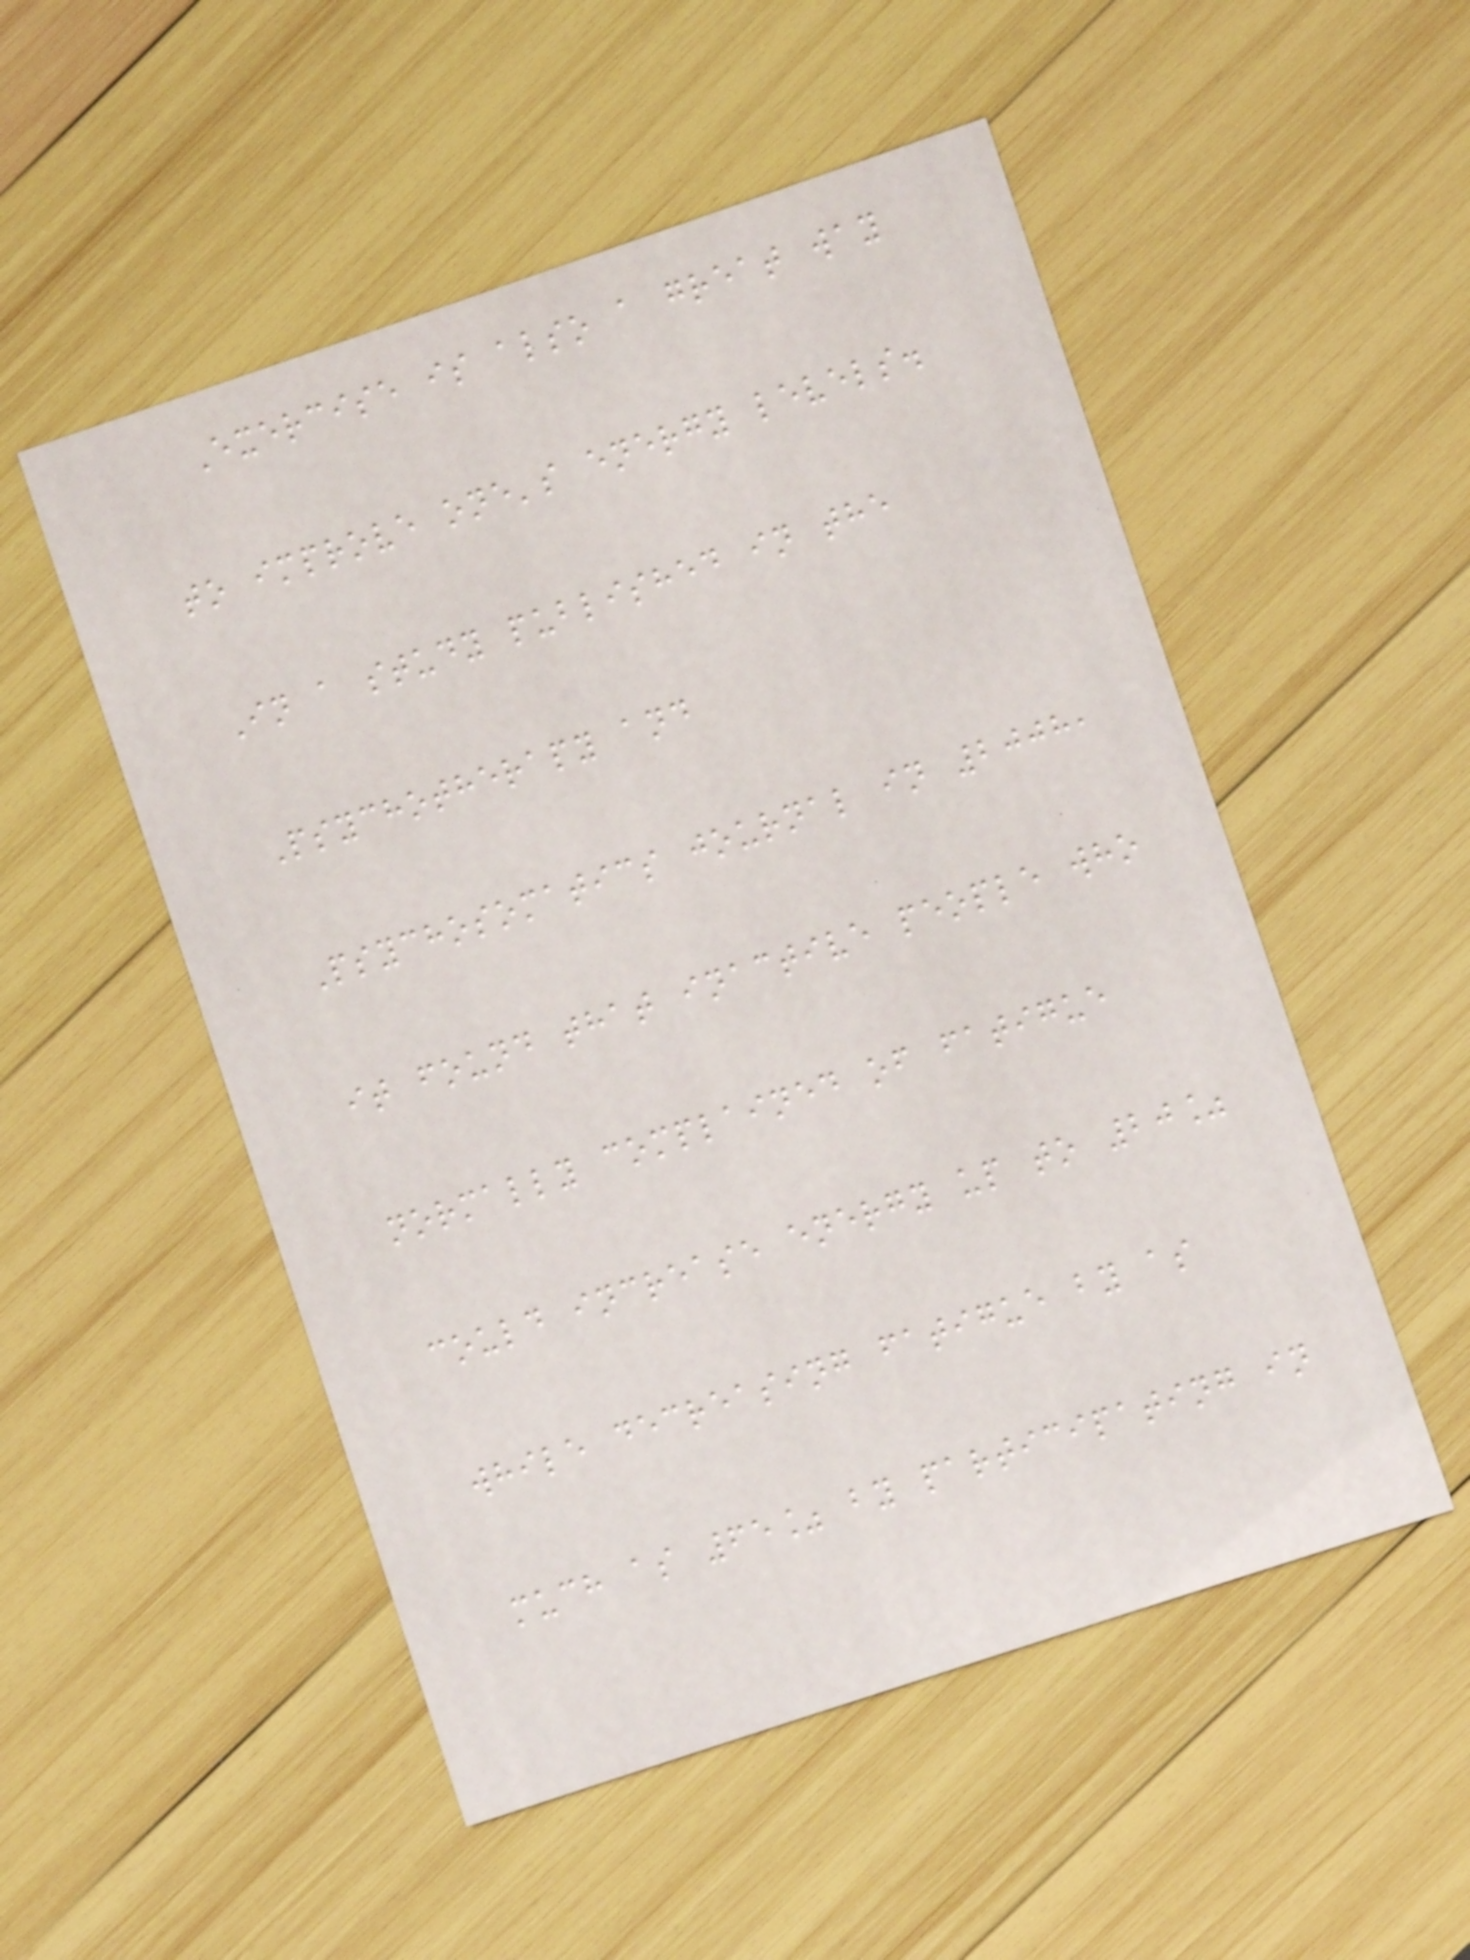Exercise is also a great way
to improve one's energy levels.
In a study published in the
Psychotherapy and
Psychosomatics journal in 2008,
it found that inactive people who
normally complained of fatigue
could increase energy up to 20%
while decreasing fatigue by as
much as 65% by participating in
